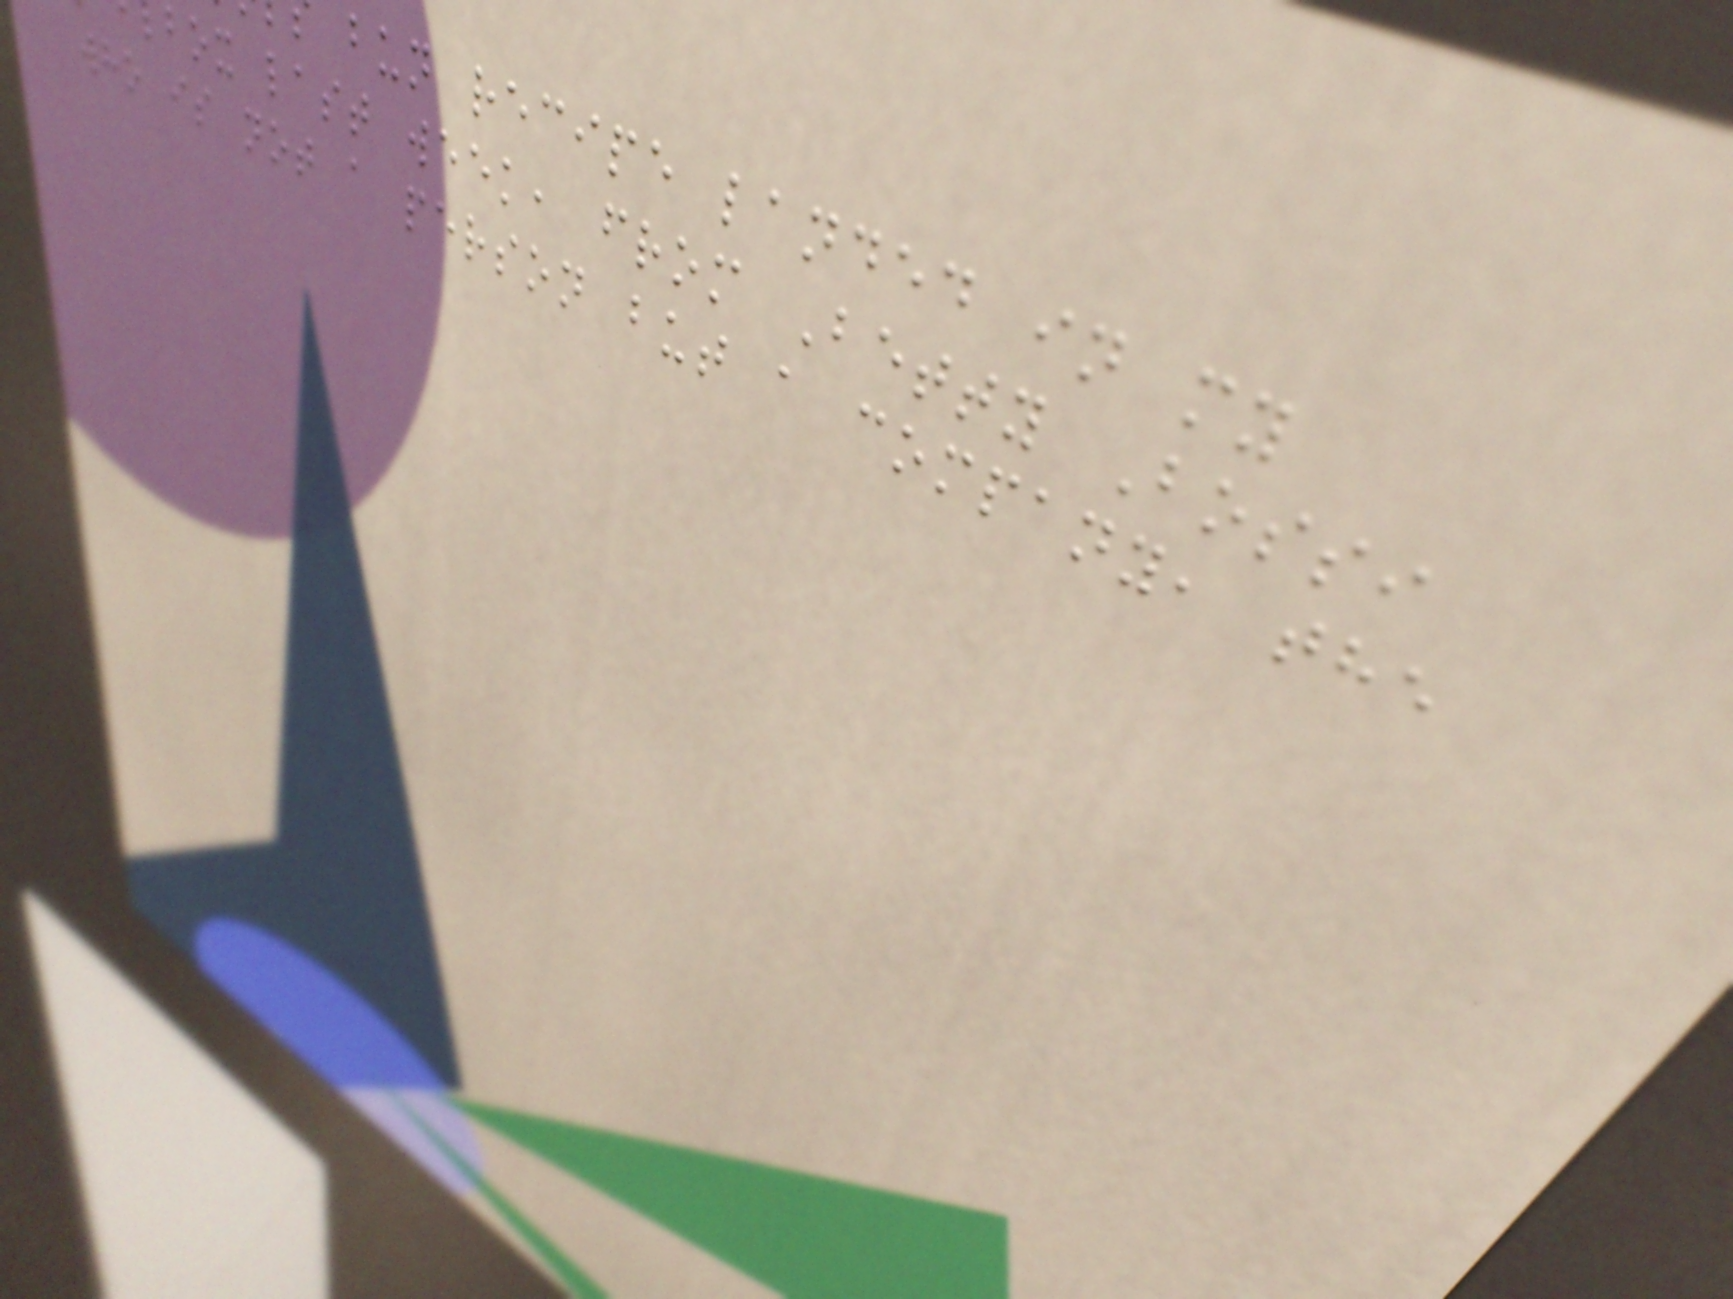bun recipe landed in my
box last week, from Betty Bossi
who is not a person but a company, the
